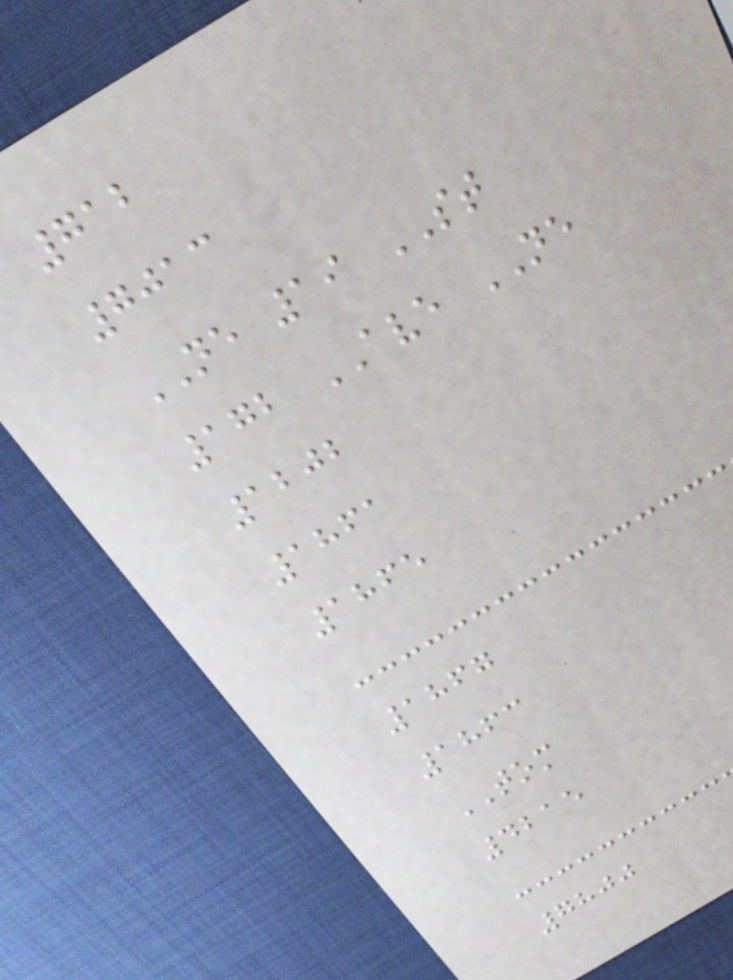712
7013
NE 19 ST
172 AVE NE
1202
1861
1865
1867
1863
TOM
4215
7800
